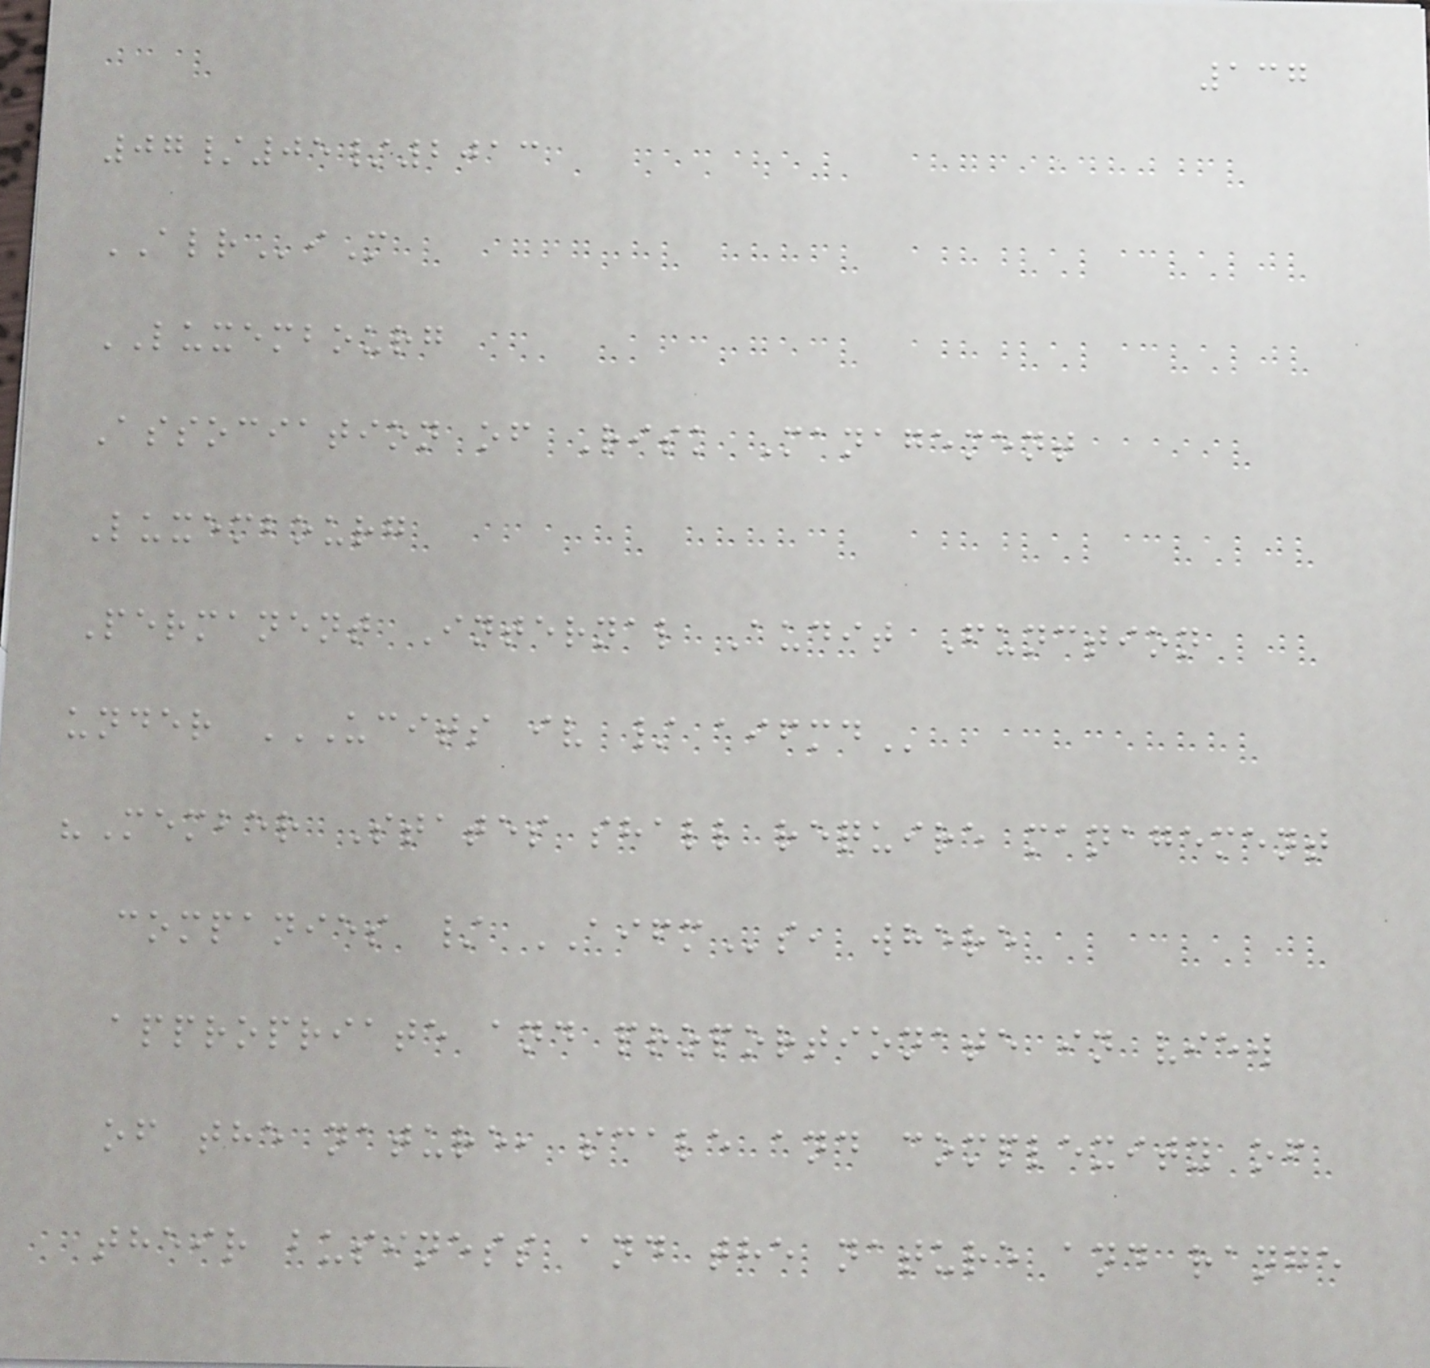137
07/05/2013
ALRiM
LUXEMBOURG
Association of Risk Management
Luxembourg
Permanent Internal Audit Function
under UCITS IV / AIFMD
"Member States shall require management
companies / AIFMs, where
appropriate and proportionate in view
of the nature, scale and complexity of
their business and the nature and range
